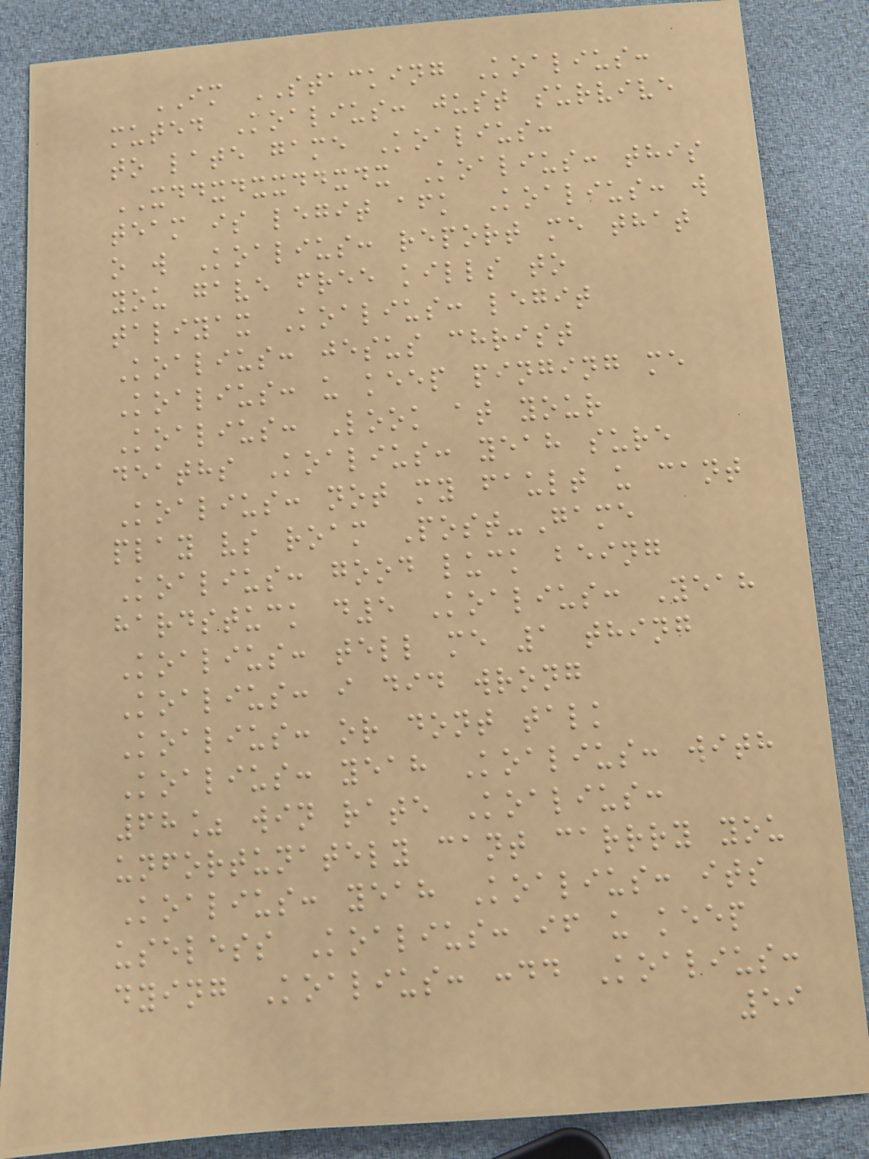IM STACKING Koalius:
muted Koalius: just survive
to late game Koalius:
XDDXDXXDDXDX Koalius: this
team is legit afk Koalius: w
o w Koalius: report me that
you gave free kills to
taliyax Koalius: legit
Koalius: jesus christ
Koalius: u keep pinging me
Koalius: Look at your
deaths Koalius: yeah sure
Koalius: not my fault u cant
play vs roam Post-Game
Koalius: good luck being
hardstuck d5 Koalius: Yeah
Koalius: tell me 1 thing
Koalius: i did wrong
Koalius: or dont talk
Koalius: yeah Koalius: with
68% win rate Koalius:
unfortunately cant carrry you
Koalius: yeah Koalius: its
useless Koalius: if u keep
dying Koalius: :dd Koalius:
59
